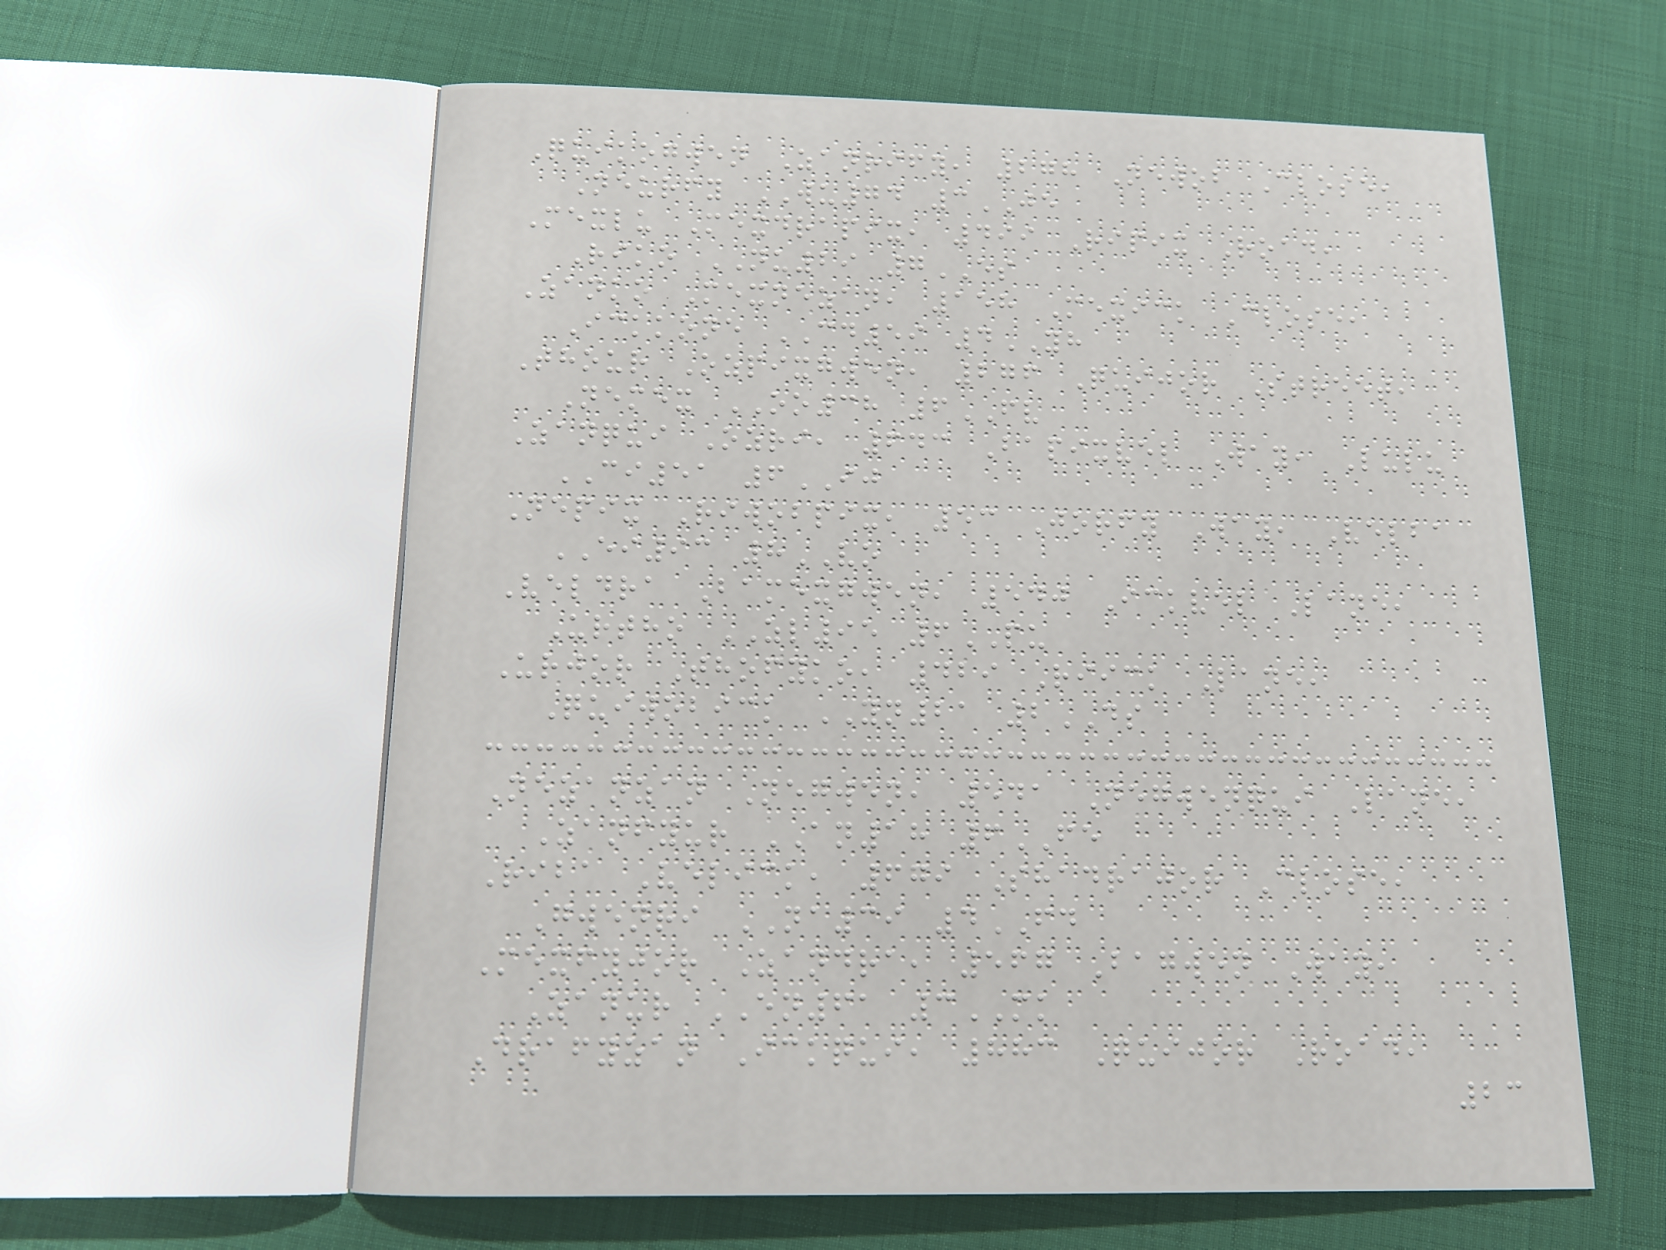Quikogwen Zanrify, 278 Newob Close,
Neurfy WU74 3JE
Mexlu Mexdrapix, 499 Ripix Road,
Riko NU29 7ES
Zanko Mexnezan, 158 Mexick Close,
Ickkone CD59 4YH
Thour Ozpixgwen, 276 Quijor Street,
Nemex OO38 6FV
Zanqui Ozri, 643 Bapixvel Way, Lulu
CI51 6IJ
Nepix Riwobpix, 53 Jorfy Way, Velba
EI93 8VO
Veldra Bamexgwen, 540 Ickvel Lane,
Urtho ZL95 6PU
Urjor Thofyko, 429 Riick Lane,
Quiwobick YN21 2DS
Nezanzan Negwen, 541 Negwenqui Lane,
Zanfyur AN18 6FE
Riba Velick, 679 Shadrajor Close,
Gwenri NA39 4FD
Mexfyjor Zandra, 567 Bagwen Way,
Zanur EN61 3MK
Drafyzan Ickqui, 883 Quijor Road,
23
